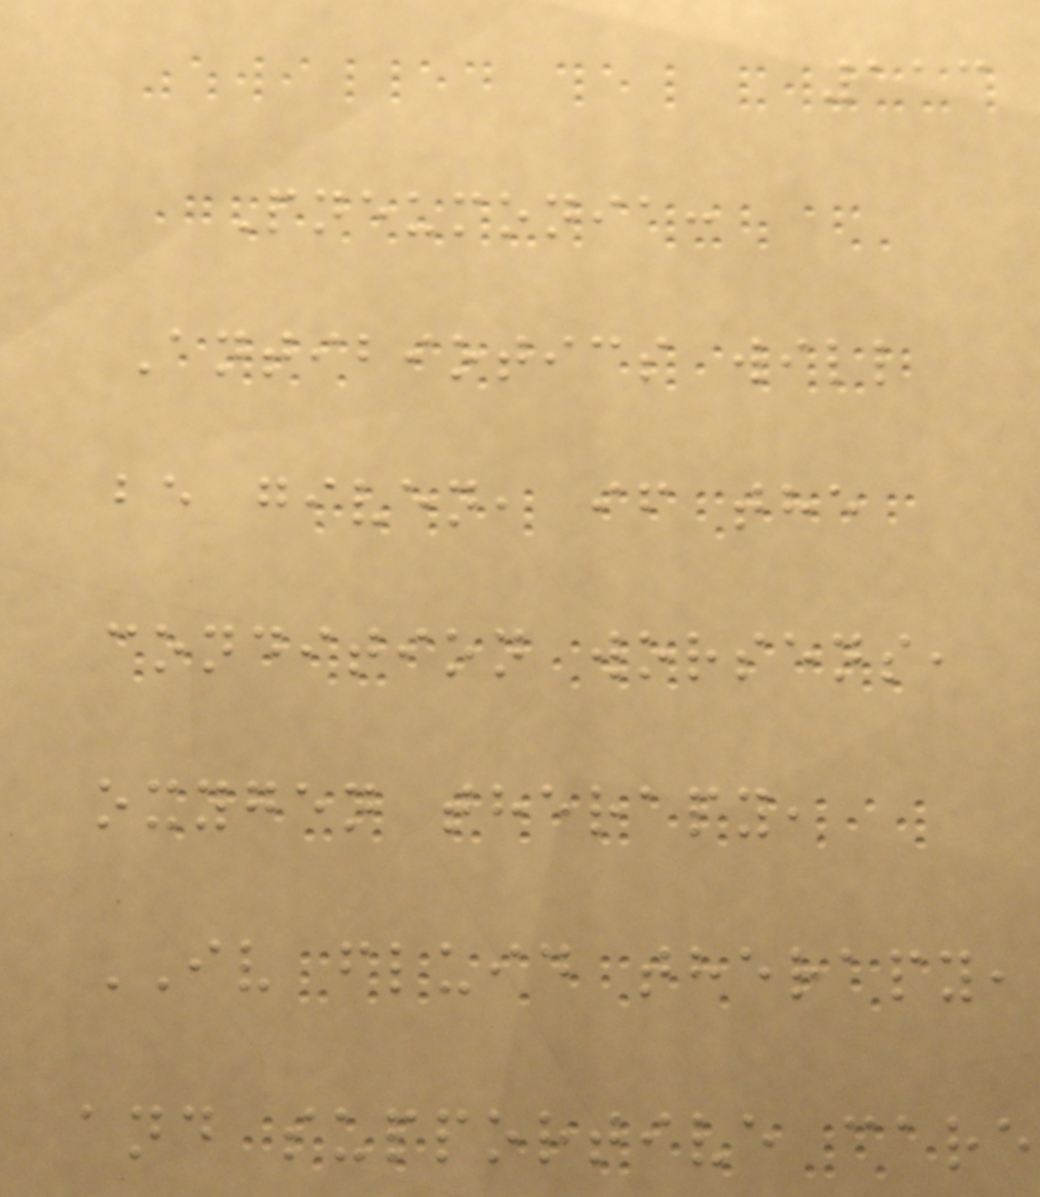113
Pneumonia:
Antibiotics will
be given, if the
condition worsens,
oxygen therapy,
IV fluid therapy,
and supportive care
